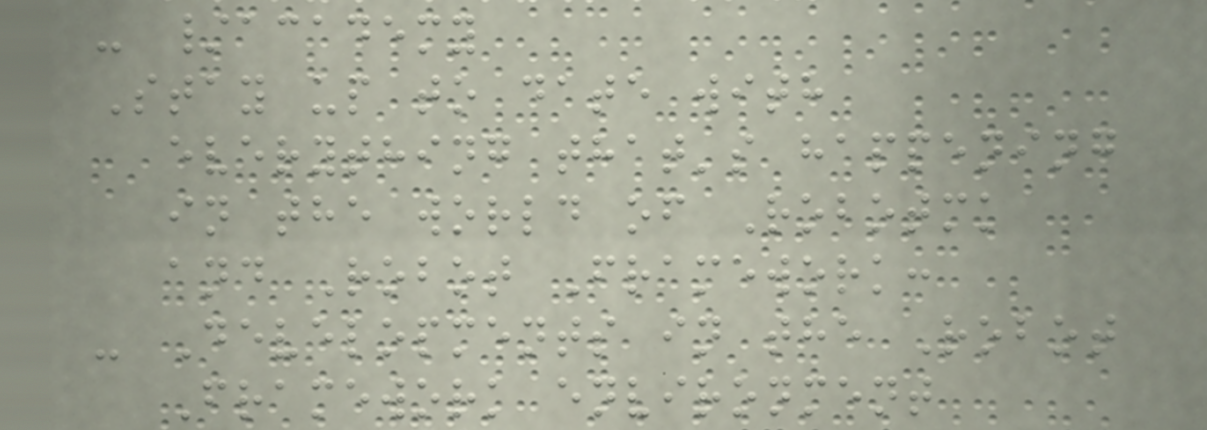- /academy
Stay up to date with
everything that's happening
in the world of Robotmk
and Robot Framework:
- Developments in the Robot
Framework environment
